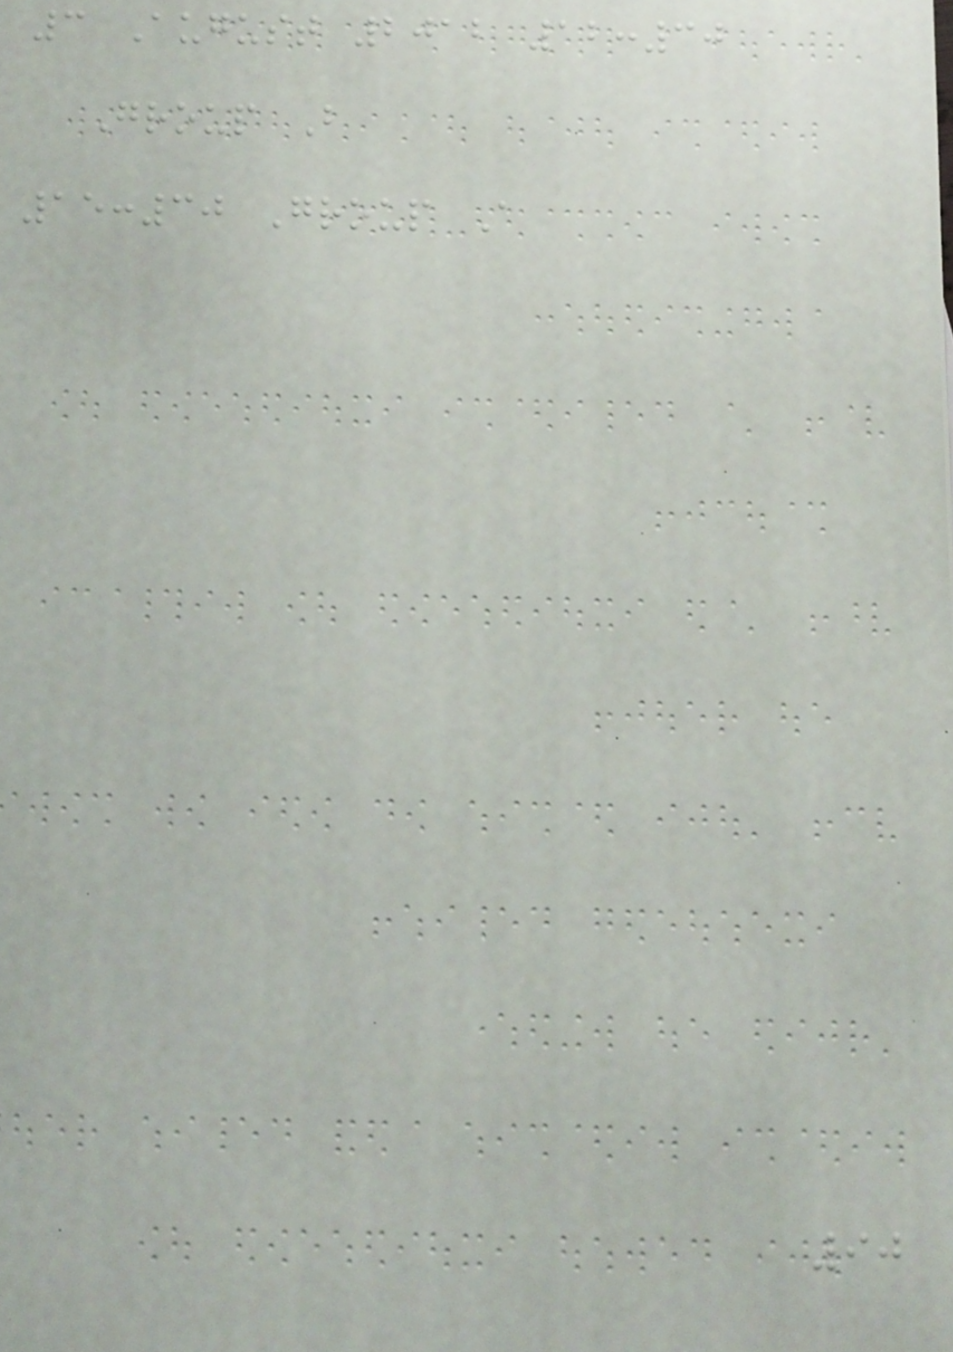3 August 2012 12:30
Group B
15:30 Group A
90
